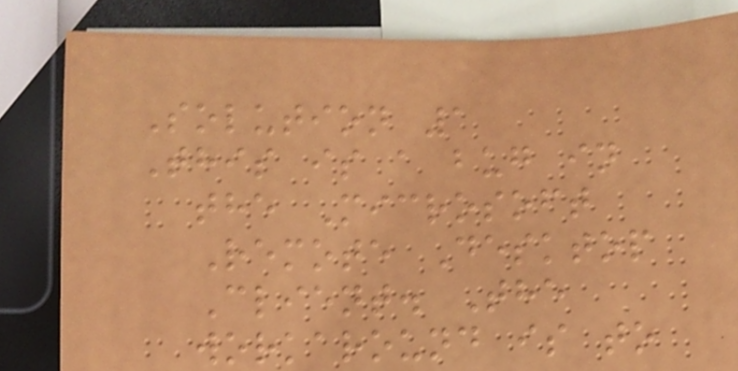Solution 1
This is a bug in
the Microsoft
Remote Desktop
Client. The
workaround is to
